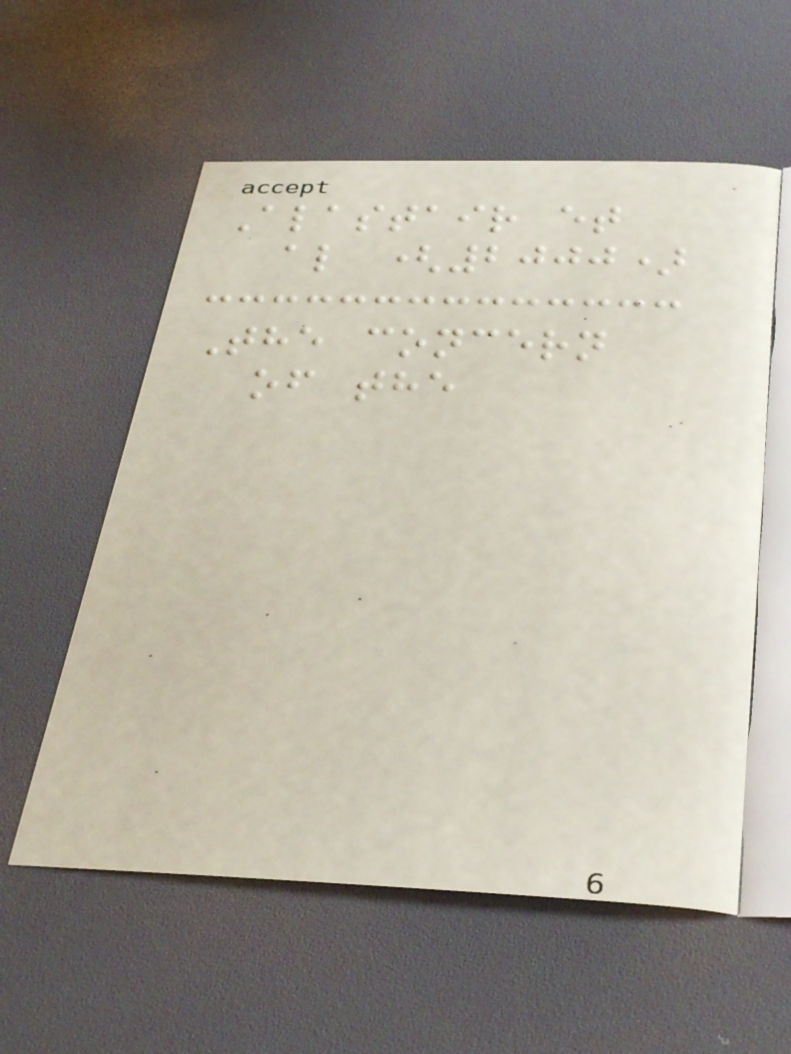Alastair et
al (2000)
The concern
of the
